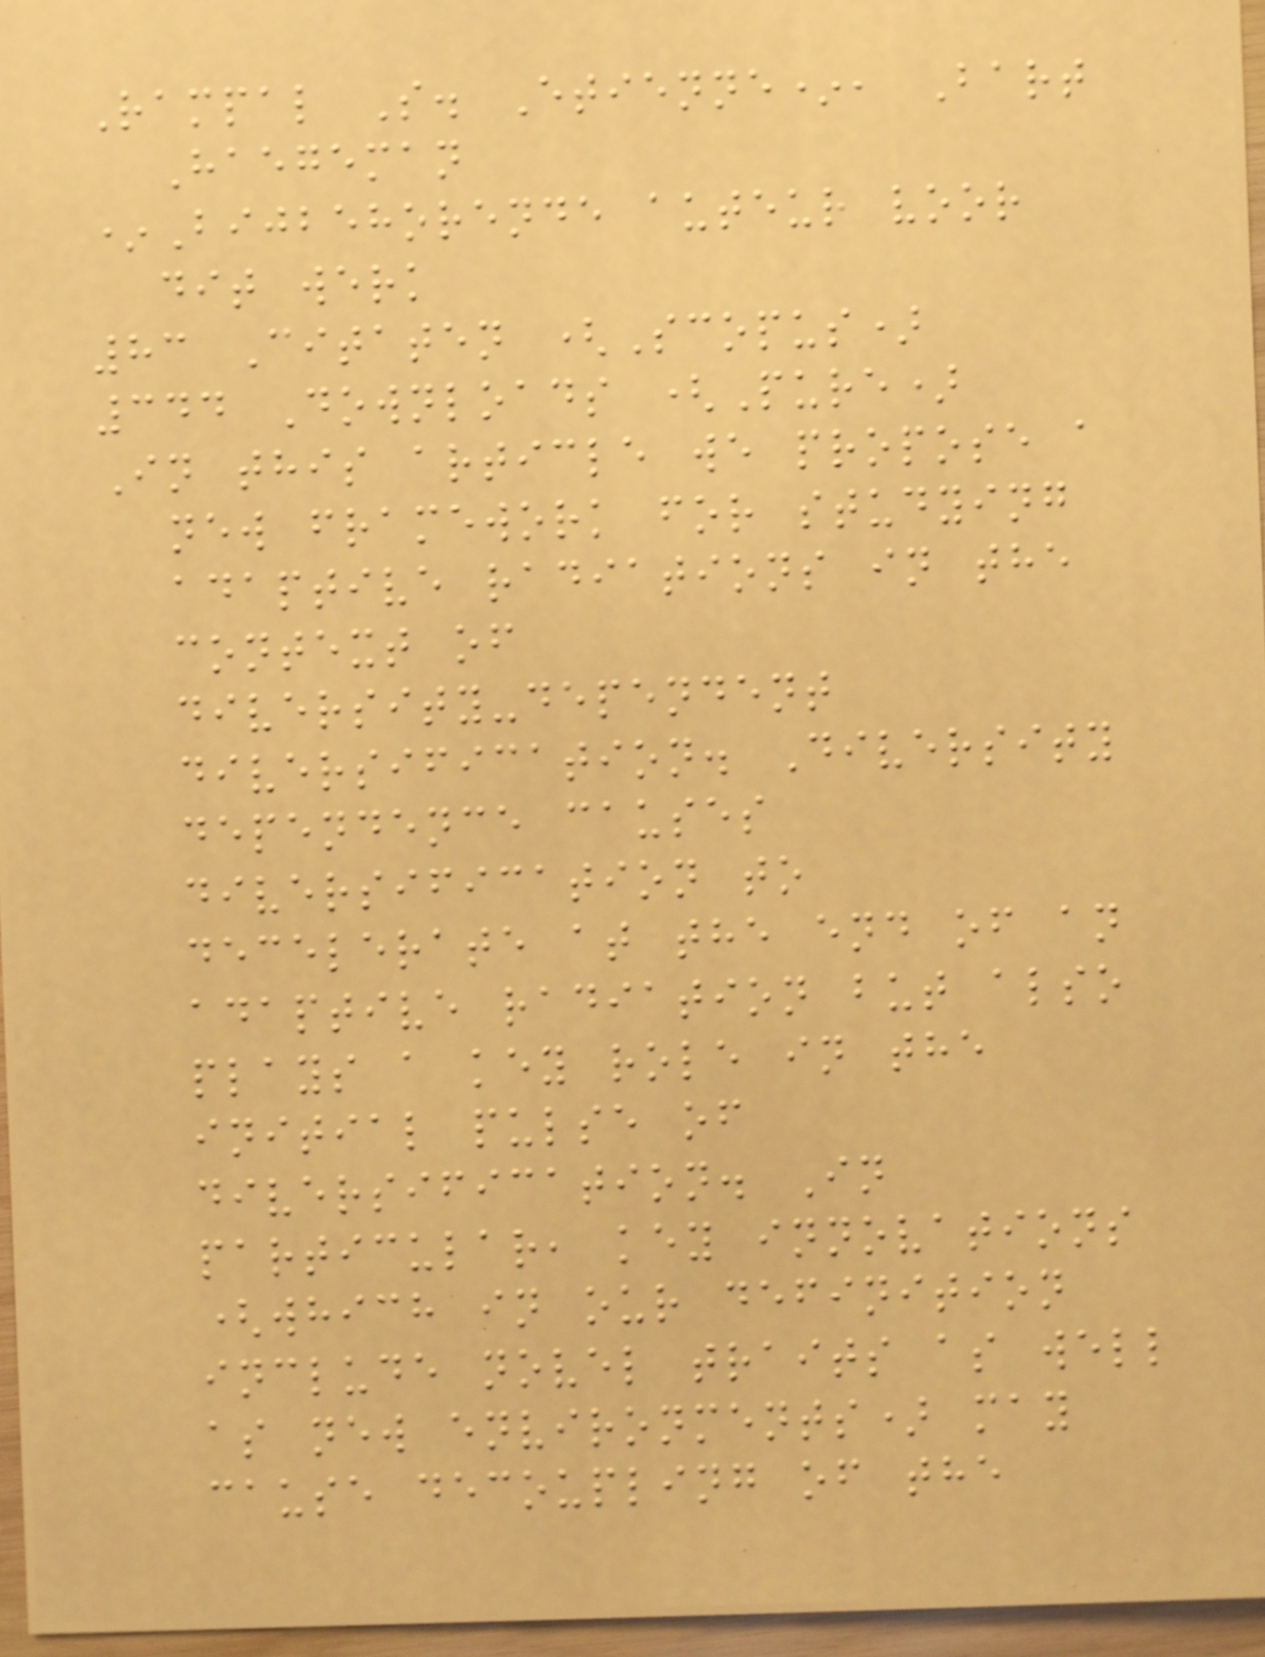Rampal S. Etienne*, Bart
Haegeman
*Bijbehorende auteur voor
dit werk
83 Citaten (Scopus)
344 Downloads (Pure)
In this article we propose a
new framework for studying
adaptive radiations in the
context of
diversity-dependent
diversification. Diversity
dependence causes
diversification to
decelerate at the end of an
adaptive radiation but also
plays a key role in the
initial pulse of
diversification. In
particular, key innovations
(which in our definition
include novel traits as well
as new environments) may
cause decoupling of the
